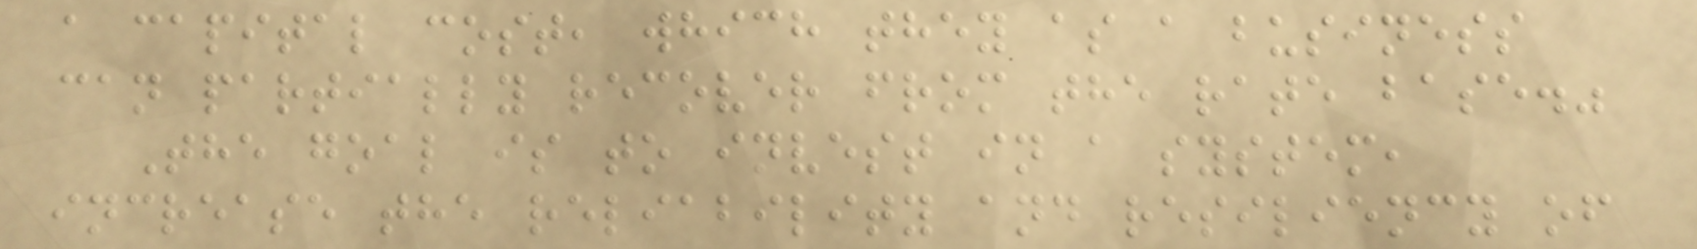a capital cost, which they as a business
can partially recover from the rate base."
The goal is to invest in a system,
increase the reliability and resiliency of
